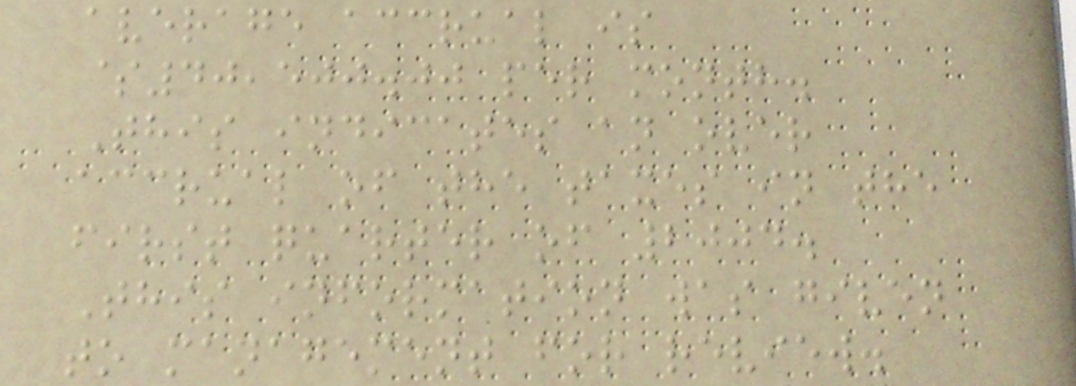average accrual is
$40,500.00 per month.
This indicates an over
accrual of the taxes in the
first quarter of 2004.
This information was given
to management for review.
